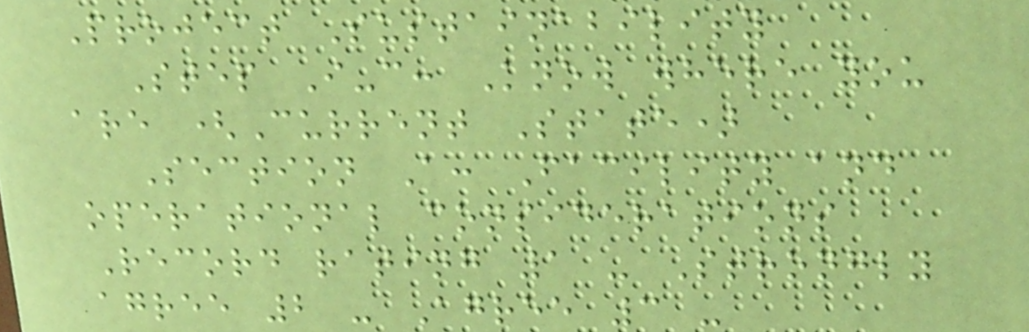Project Sustainability
Step I-c: Know where you
are (Current State)
Section A: Facility and
operational considerations
Record rating 1 - Strongly
agree 2 - Agree 3 -
